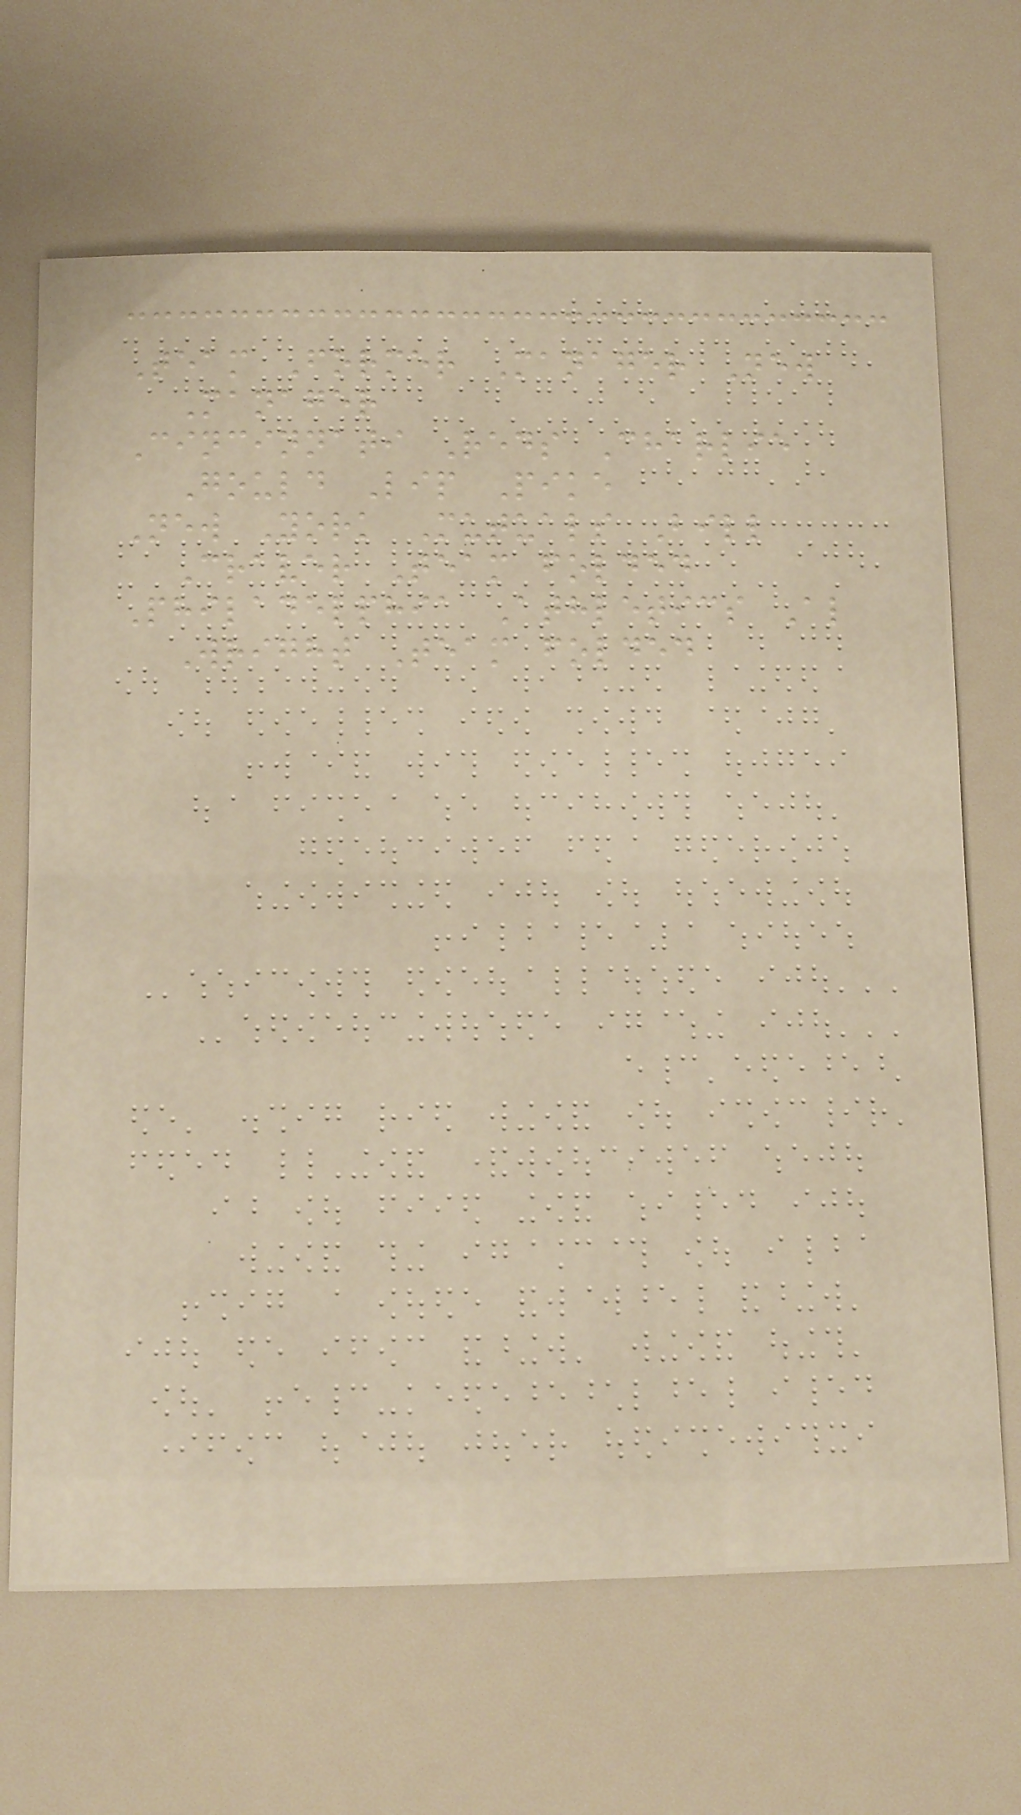Team Former Manager New
Manager
Cincinnati Reds Charlie
Gould Lip Pike
New York Mutuals Bill
Craver Team folded
Philadelphia Athletics Al
Wright Team folded
